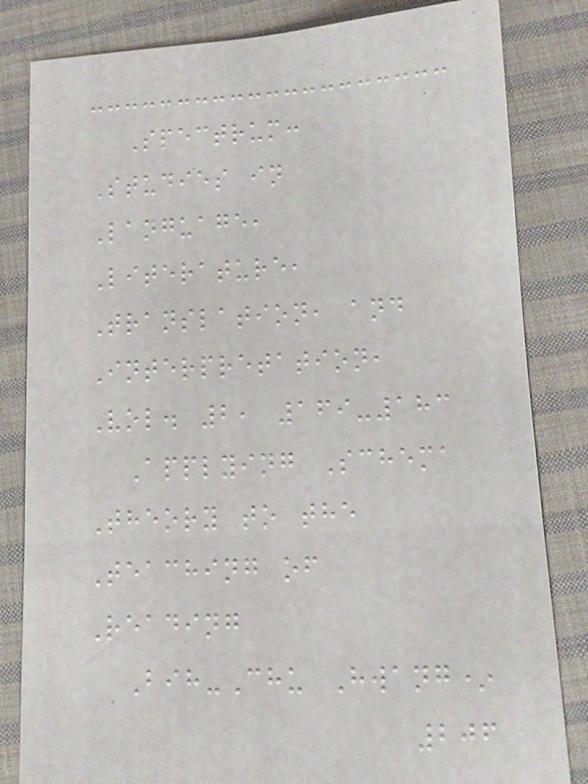Spectrum:
Studies in
Language,
Literature,
Translation, and
Interpretation,
Vol. 2, 169-183
Applying Schema
Theory to the
Teaching of
Reading
Bih-Chu Hwang*
206
